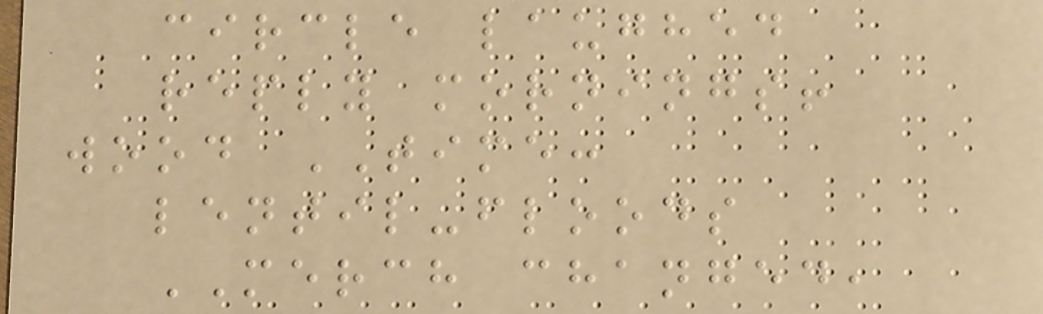circle laughed
reply mornings!
wood TIME:
lentil-floods
MERCH changed,
